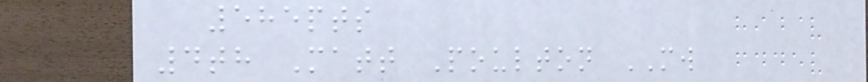585pts
4th Matt Poulton MW
